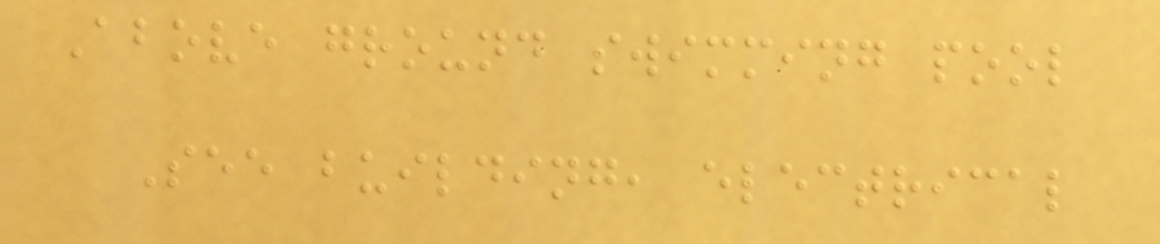Above ground swimming pool
See building, electrical
